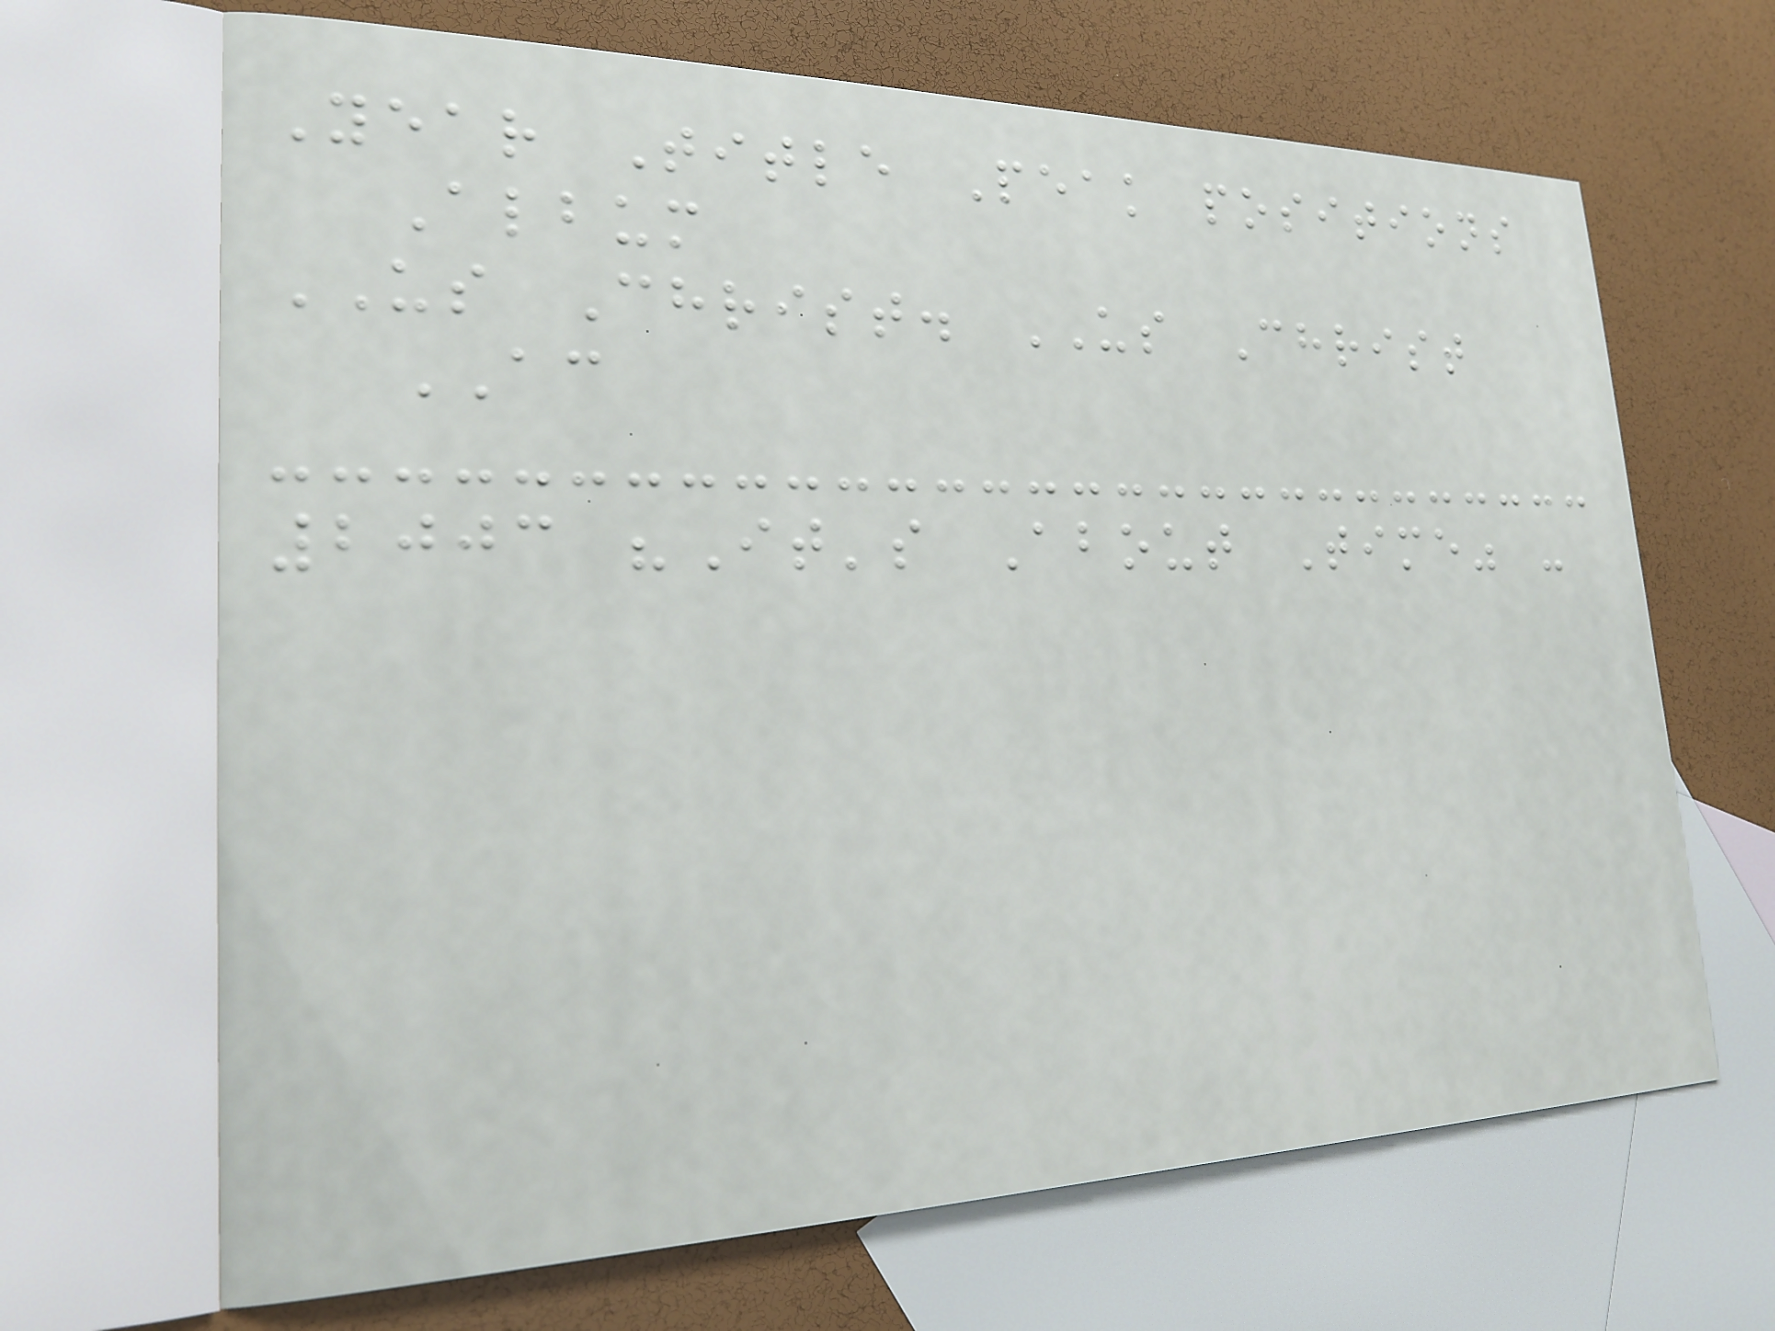Year Title Peak positions
Album
US Christ. US Christ
AC
2003 "It's About Time" -
